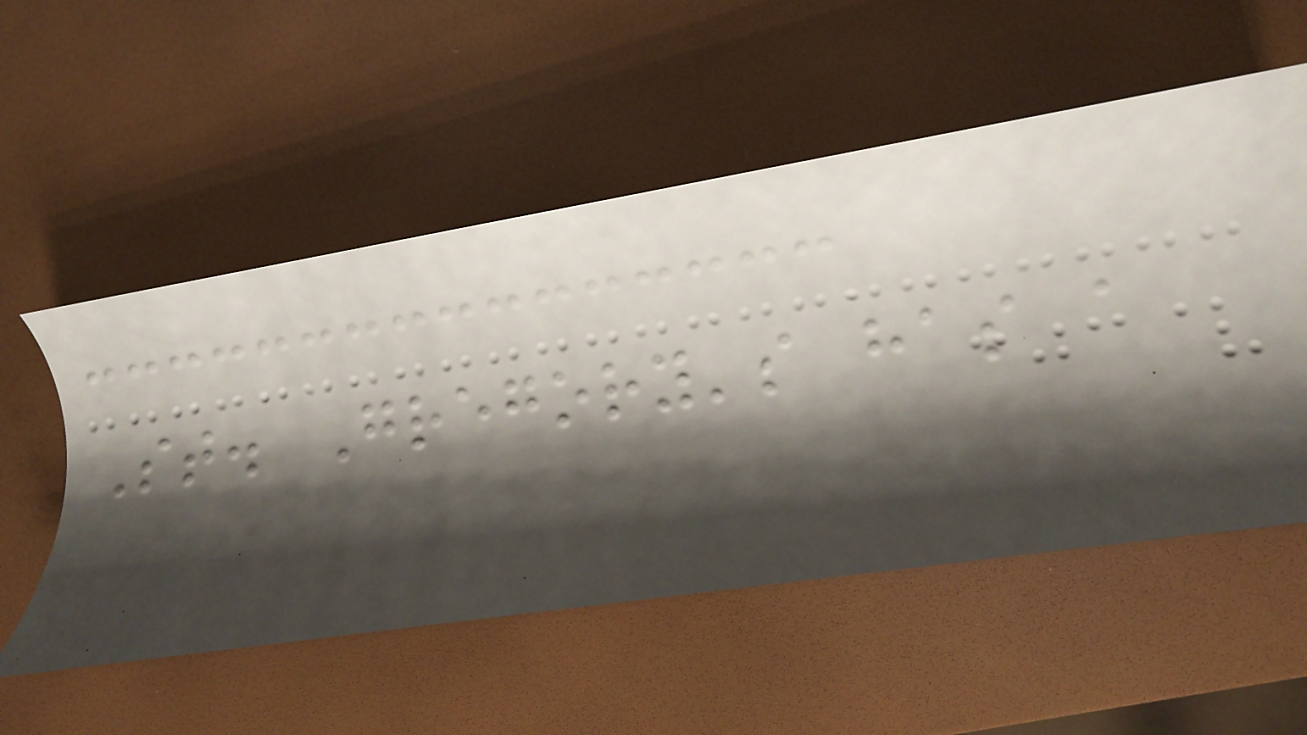St. Gregory's has a
